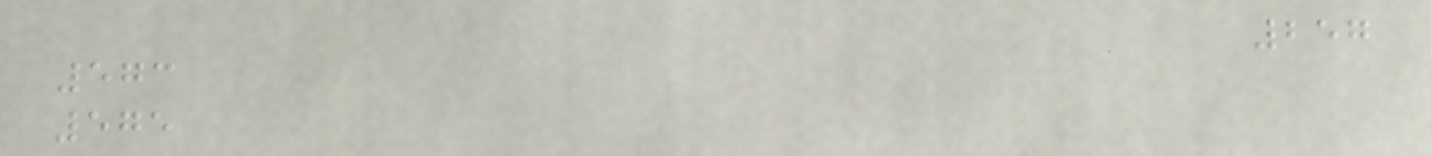257
573
575
